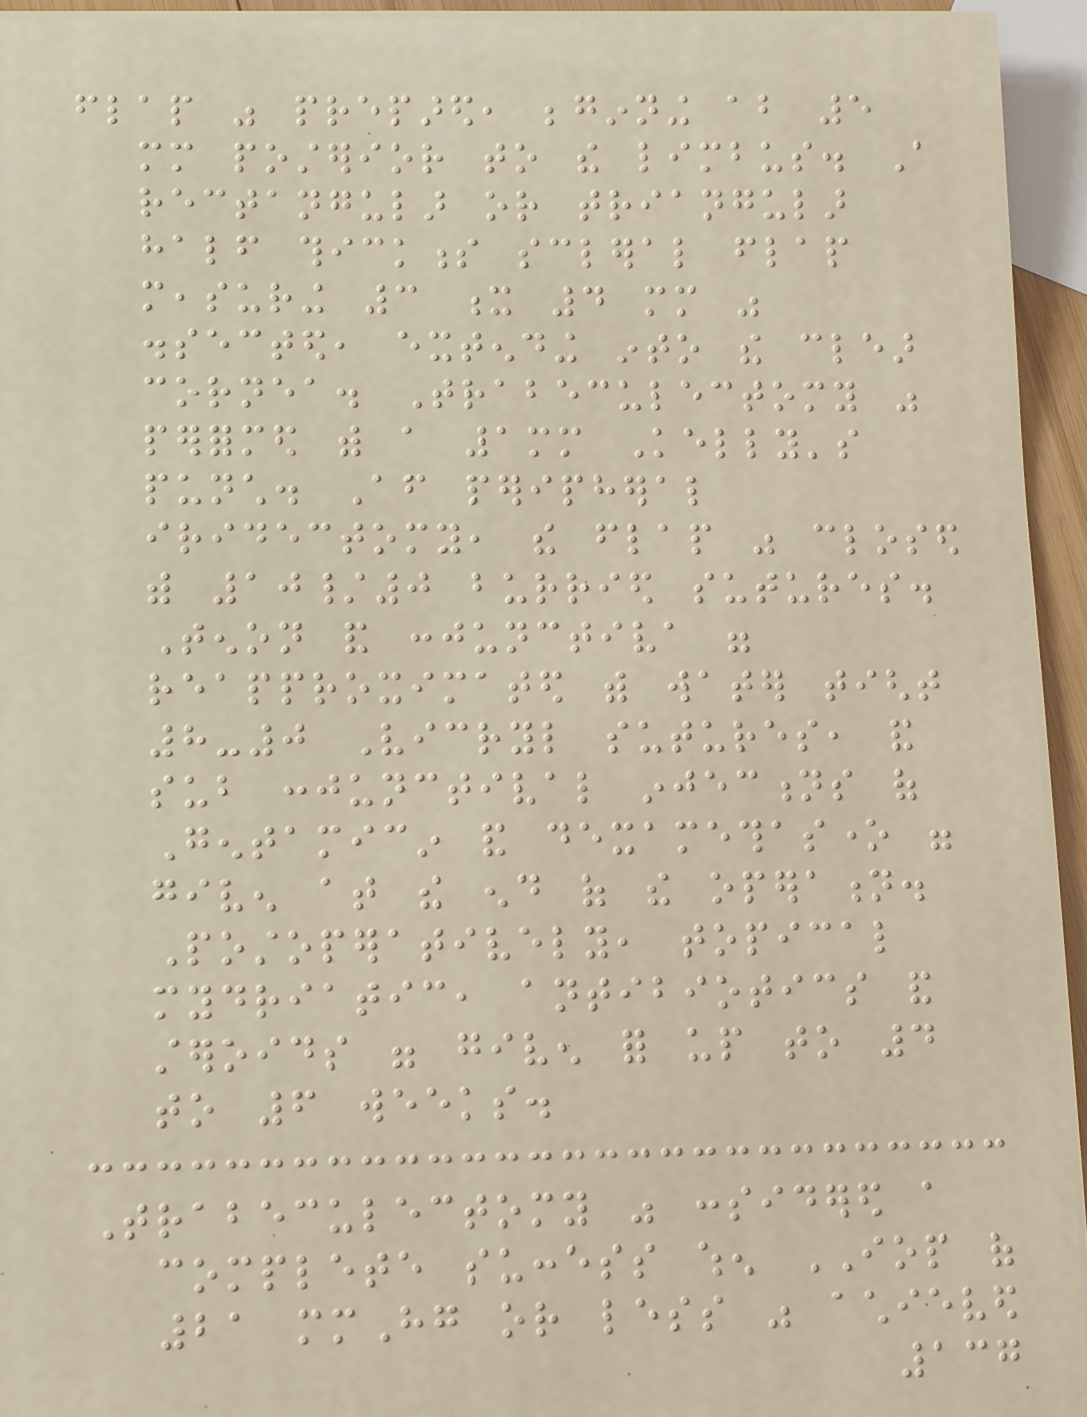flap was prepared, beginning about 5
mm posterior to the limbus. A
rectangular or triangular
half thickness scleral flap
measuring 3 x 4 mm was
dissected, extending into the clear
cornea. Trabeculectomy was
performed with a 1mm Kelly's
punch. After peripheral
iridectomy, the flap was closed
with 10/0 burried sutures.
Tenon and conjunctiva were
reapproximated with water tight
8-0 Vicryl sutures, and
sub conjunctival injections of
Gentamicin and dexamethasone were
given at the end of the operation.
Postoperatively, topical
mydriatic, antibiotics and
steroids were given for up to 4
to 6 weeks.
Trabeculectomy was considered a
complete success when IOP of
21 mmHg or less was achieved
137
